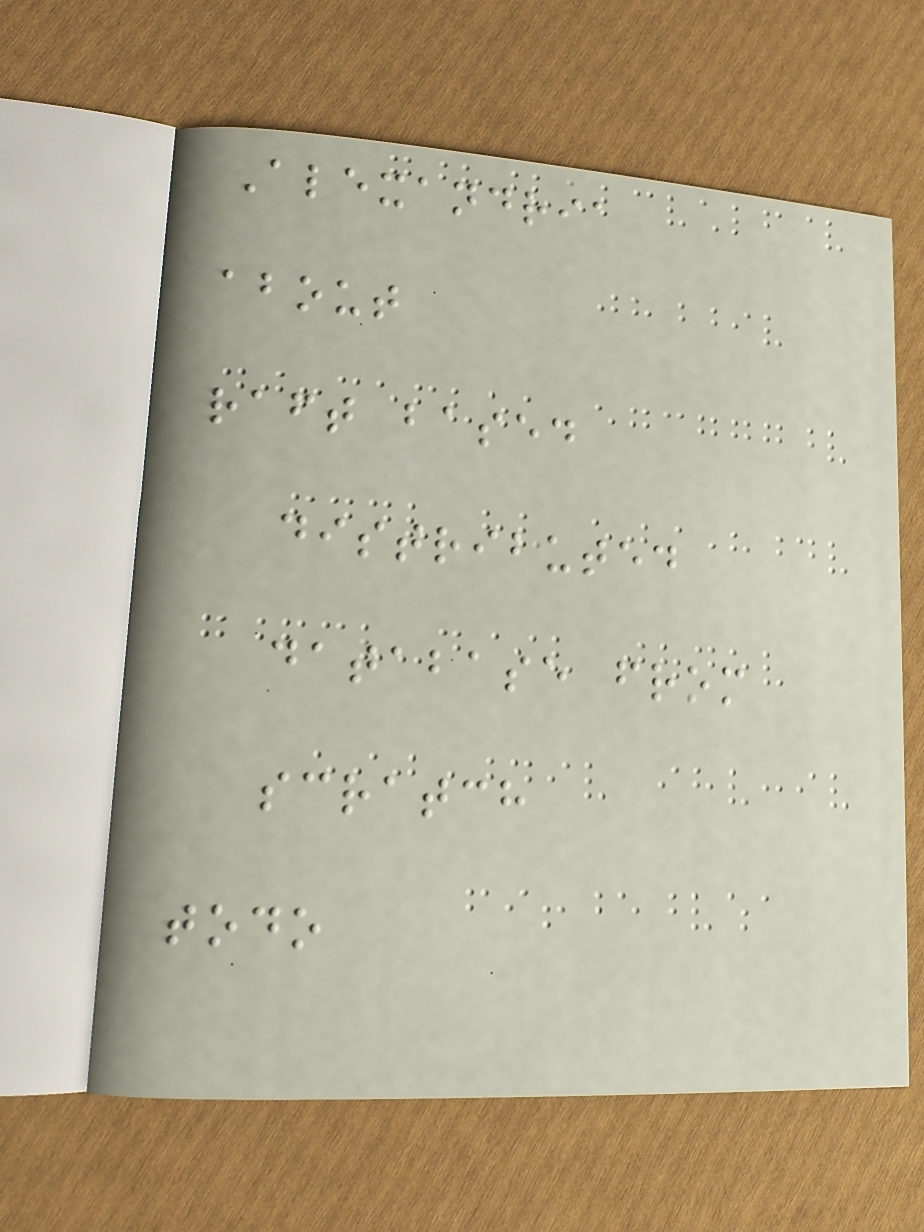Alexandria
about
raft based
distributed
database from
scratch
todo
